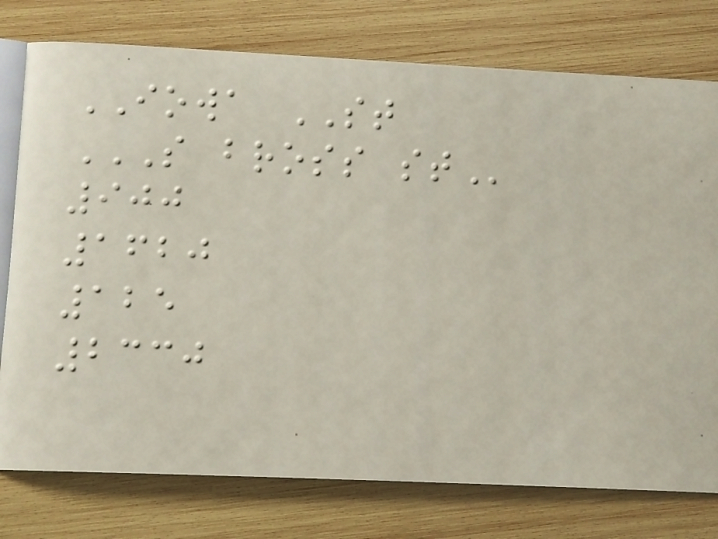IOWA ST
S BROSS ST
900
1620
125
2330
